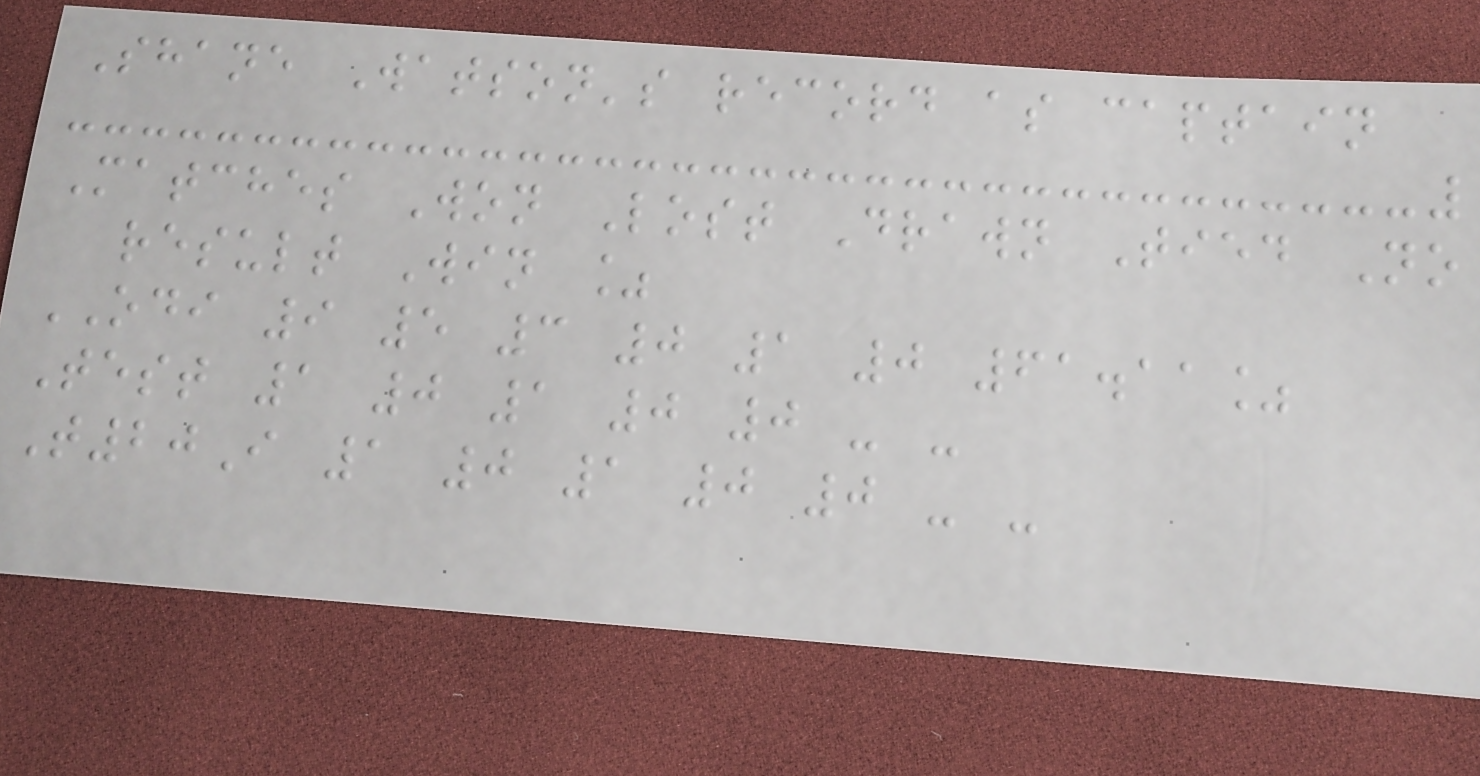Shane Watson's record as captain
Matches Won Lost Drawn Tied No
result Win %
ODI 9 5 3 0 1 0 61.11%
Test 1 0 1 0 0 - -
T20I 1 0 1 0 0 - -
